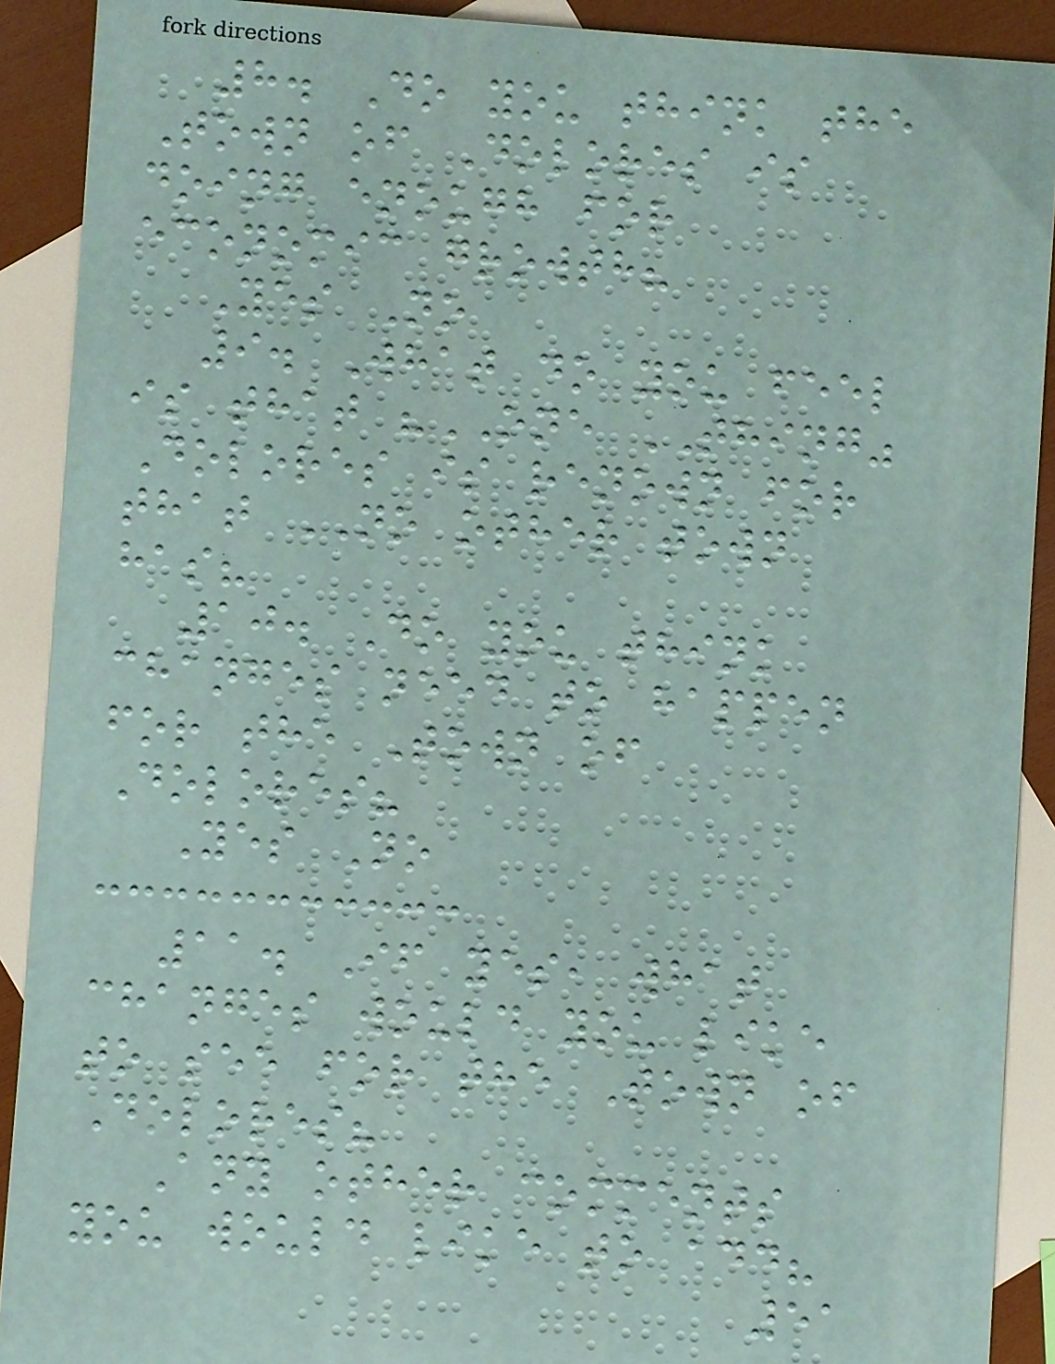8. Do you think the
Town of Dolores is
doing enough for
economic growth?
Yes No
9. What do you feel
is that "ONE THING"
Dolores is renown for
that NO other town
has?
10. Do you think
changes need to happen
for the Town of
Dolores?
Yes No
11. If yes, what
changes would you like
to see for the Town of
Dolores?
Any other comments
you would like to add?
51
